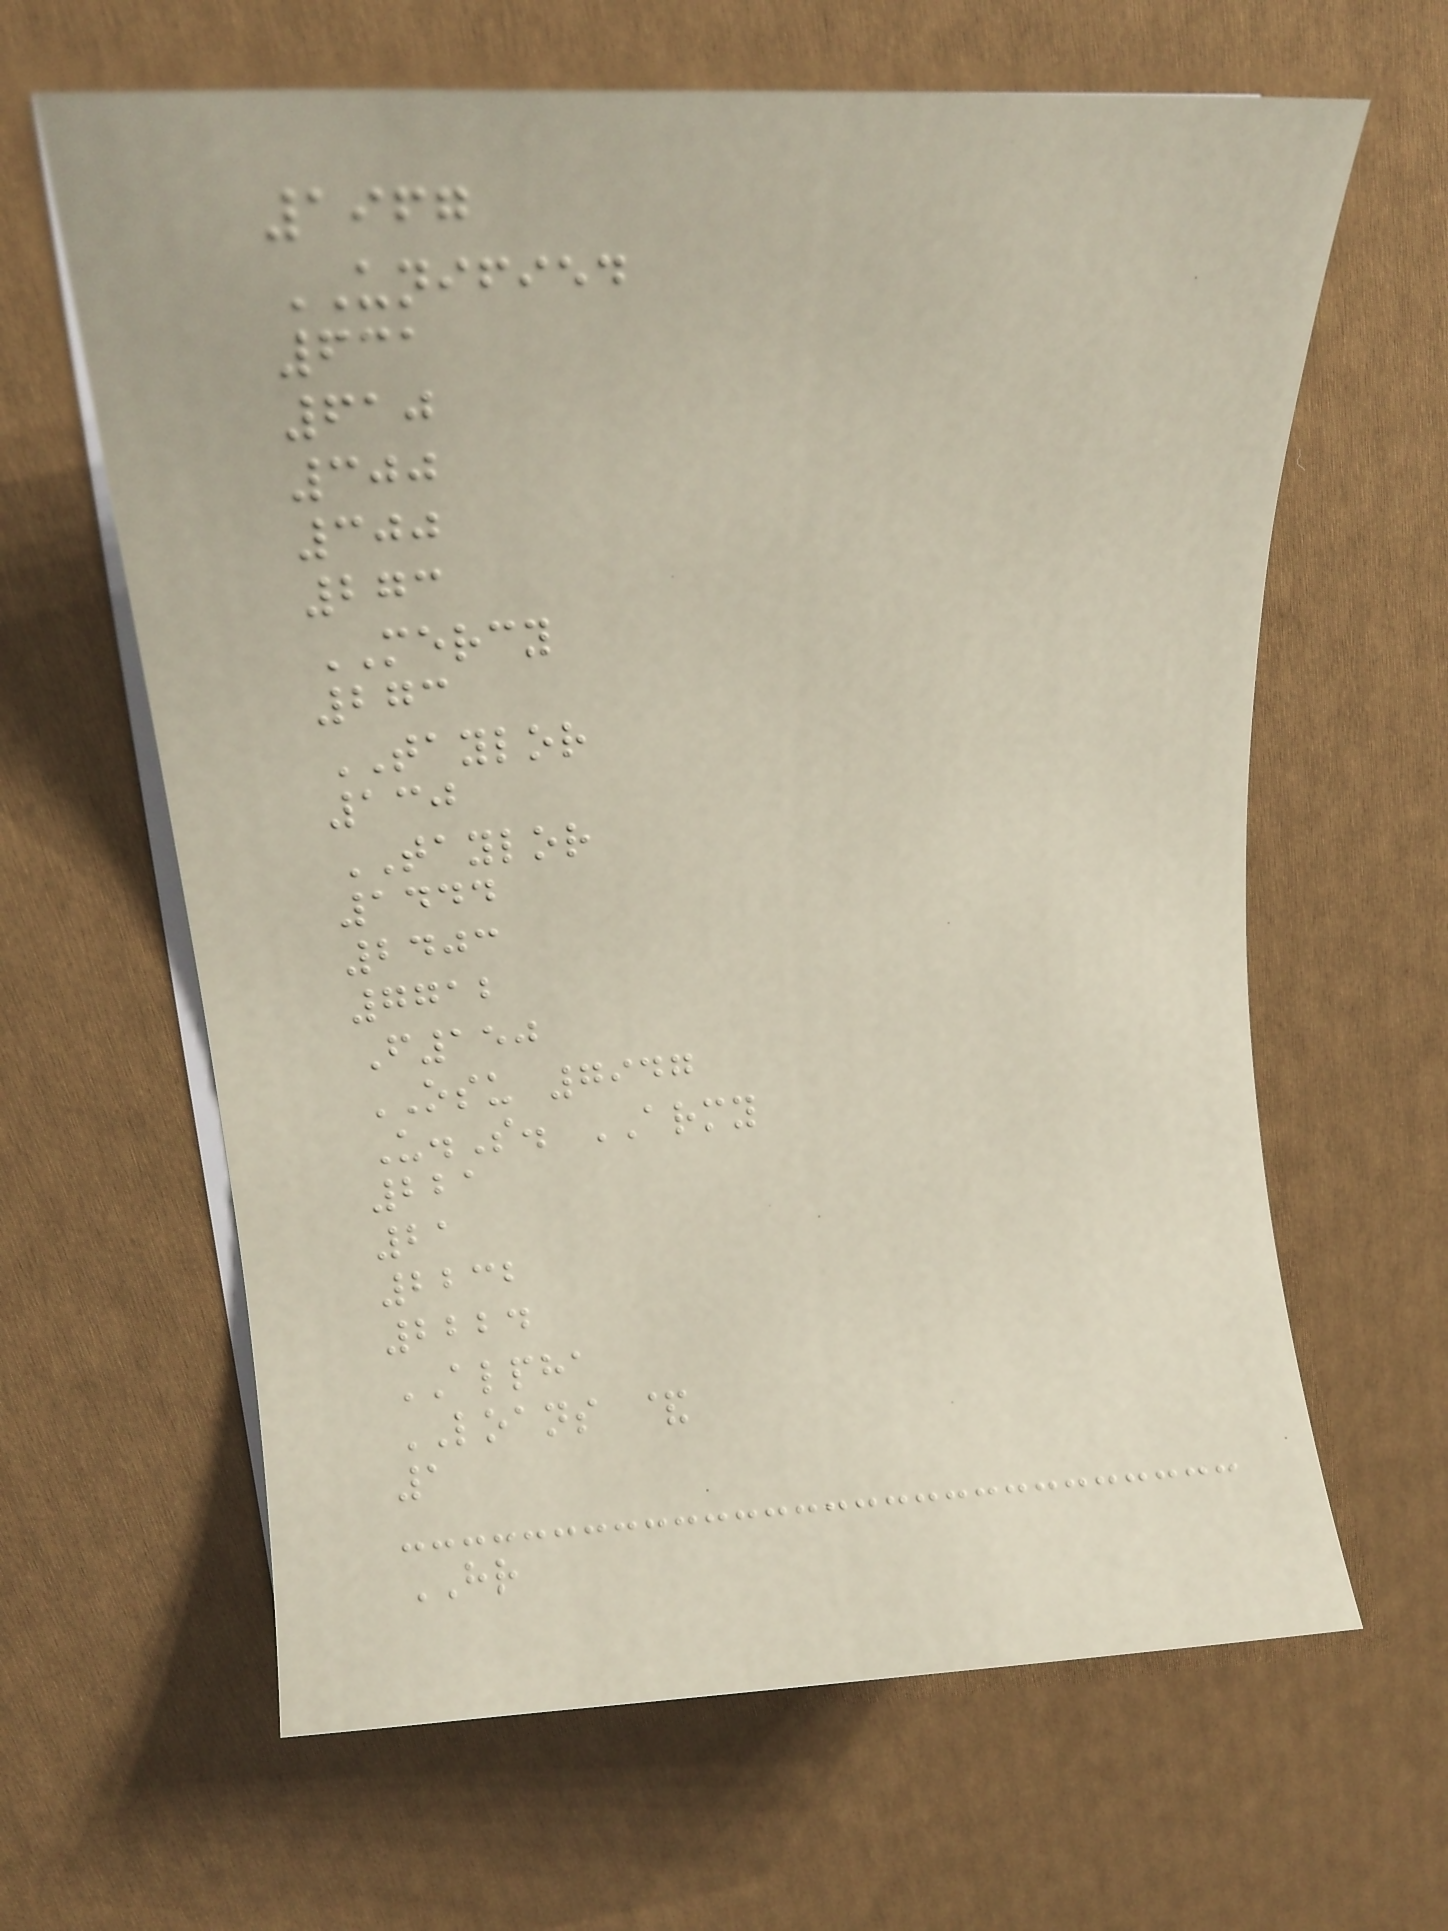1967
UNIFIED
631
610
300
300
273
MERCY
273
TAYLOR
130
TAYLOR
1444
2403
7712
F150
OSU 7947
U.S. ARMY
221
21
2232
2224
ALPHA
LOANS &
1
HR
